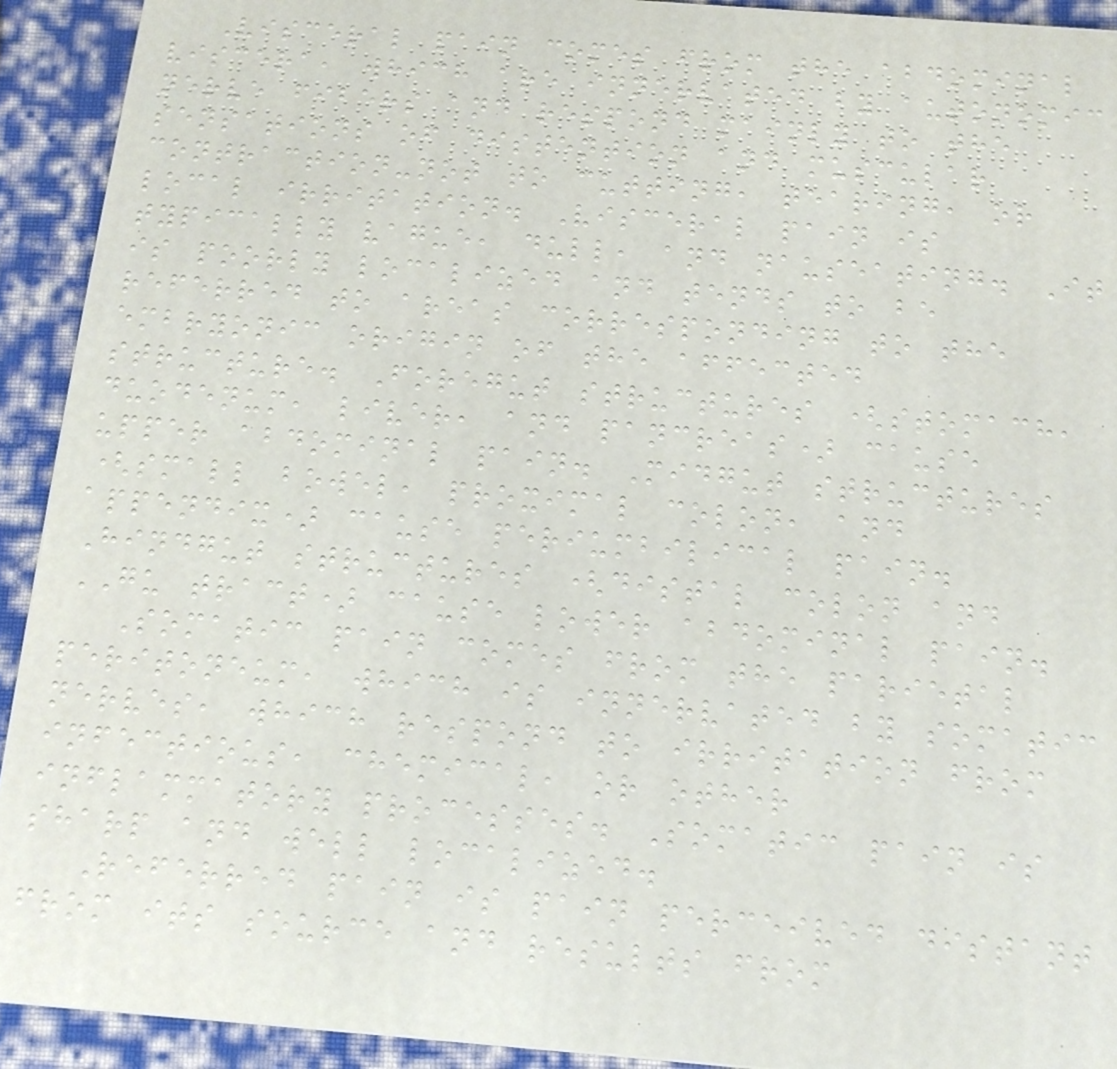Visceral pain comes from the abdominal
viscera, which are innervated by autonomic
nerve fibers and respond mainly to the
sensations of distention and muscular
contraction-not to cutting, tearing, or
local irritation. Visceral pain is
typically vague, dull, and nauseating. It
is poorly localized and tends to be
referred to areas corresponding to the
embryonic origin of the affected
structure. Foregut structures (stomach,
duodenum, liver, and pancreas) cause
upper abdominal pain. Midgut structures
(small bowel, proximal colon, and
appendix) cause periumbilical pain.
Hindgut structures (distal colon and
GU tract) cause lower abdominal pain.
Somatic pain comes from the parietal
peritoneum, which is innervated by somatic
nerves, which respond to irritation from
infectious, chemical, or other
inflammatory processes. Somatic pain is
sharp and well localized.
Referred pain is pain perceived distant
from its source and results from
